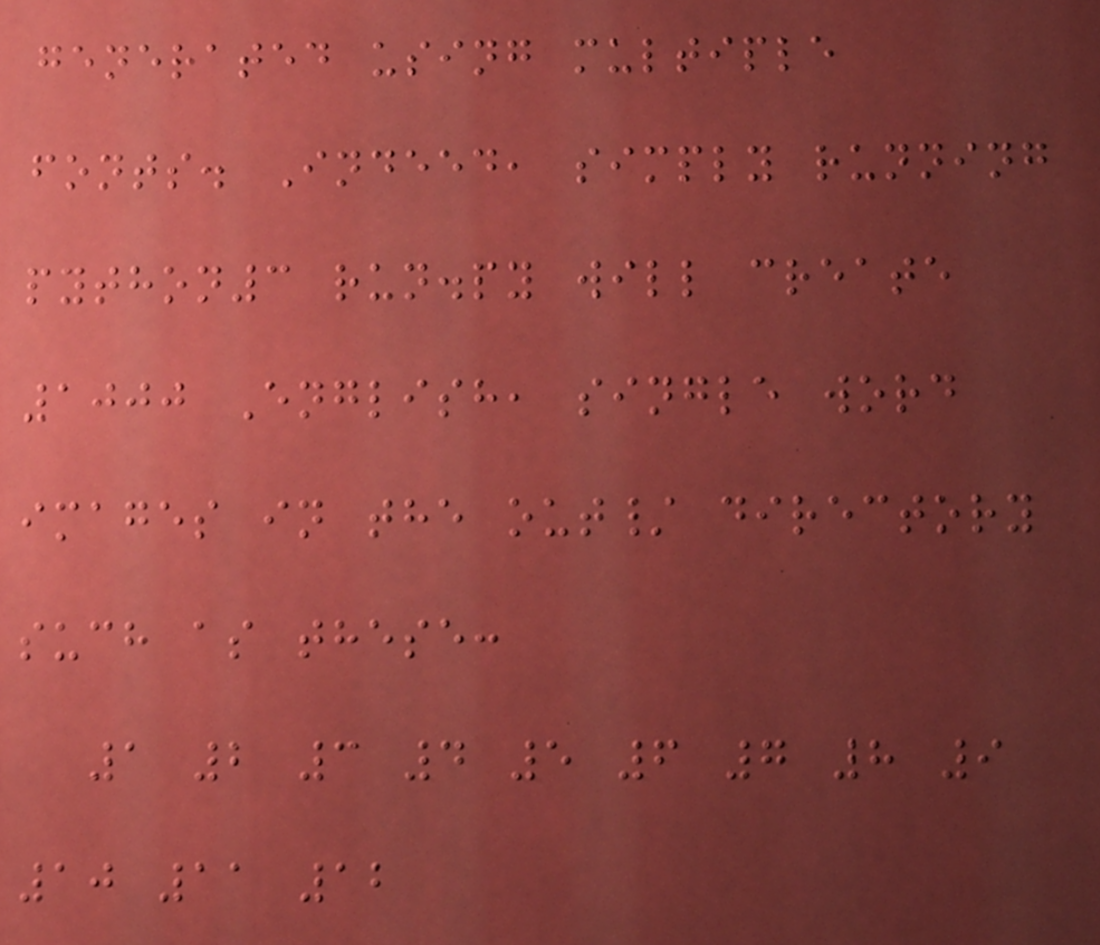generated using multiple
fonts. Indeed, simply running
python3 run.py will create
1000 English, single word
images in the out/ directory
such as these:
1 2 3 4 5 6 7 8 9
10 11 12
